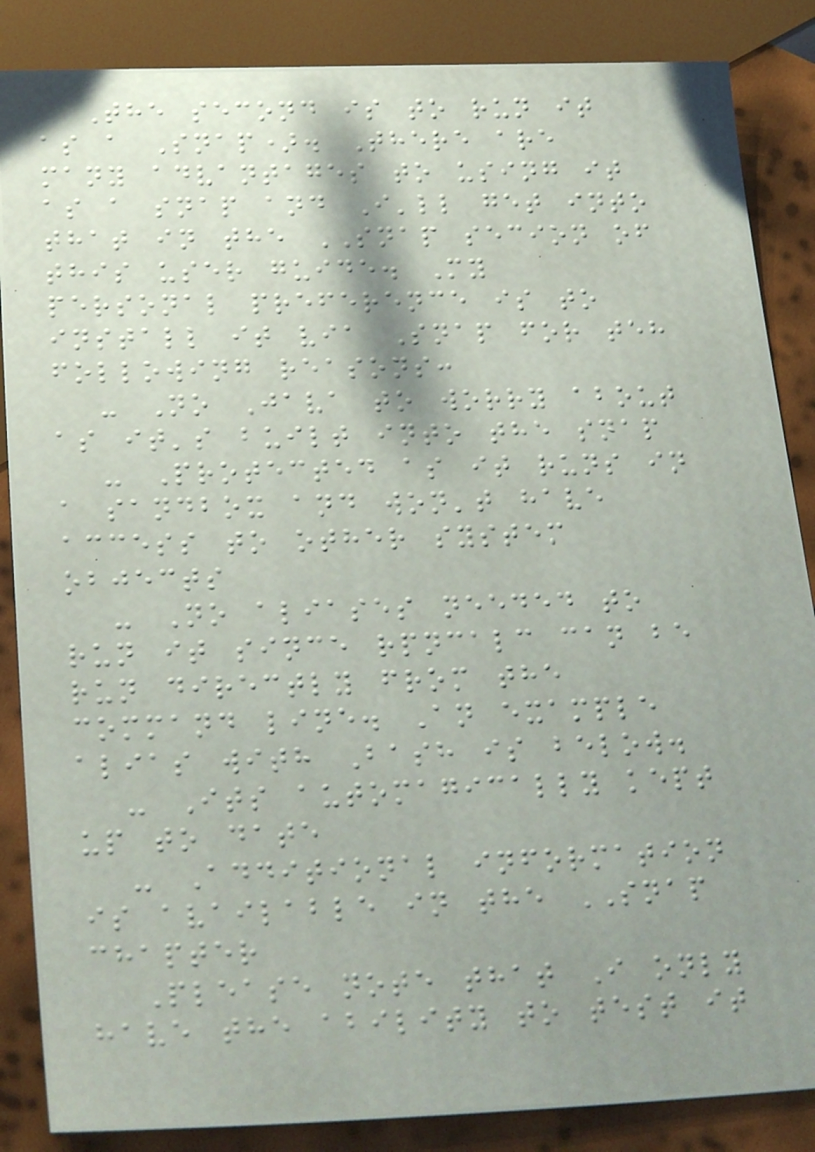The second is to run it
as a Snap). There are
many advantages to using it
as a snap and I'll get into
that in the SNAP secion of
this user guide. My
personal preference is to
install it via Snap for teh
following reasons:
- No Java to worry about
as it's built into the snap
- Protected as it runs in
a sandbox and won't have
access to other system
objects
- No aliases needed to
run it since rpncalc can be
run directly from the
command line. An example
alias with Bash is below.
- Its automagically kept
up to date
- Additional information
is available in the SNAP
chapter
Please note that I only
have the ability to test it
